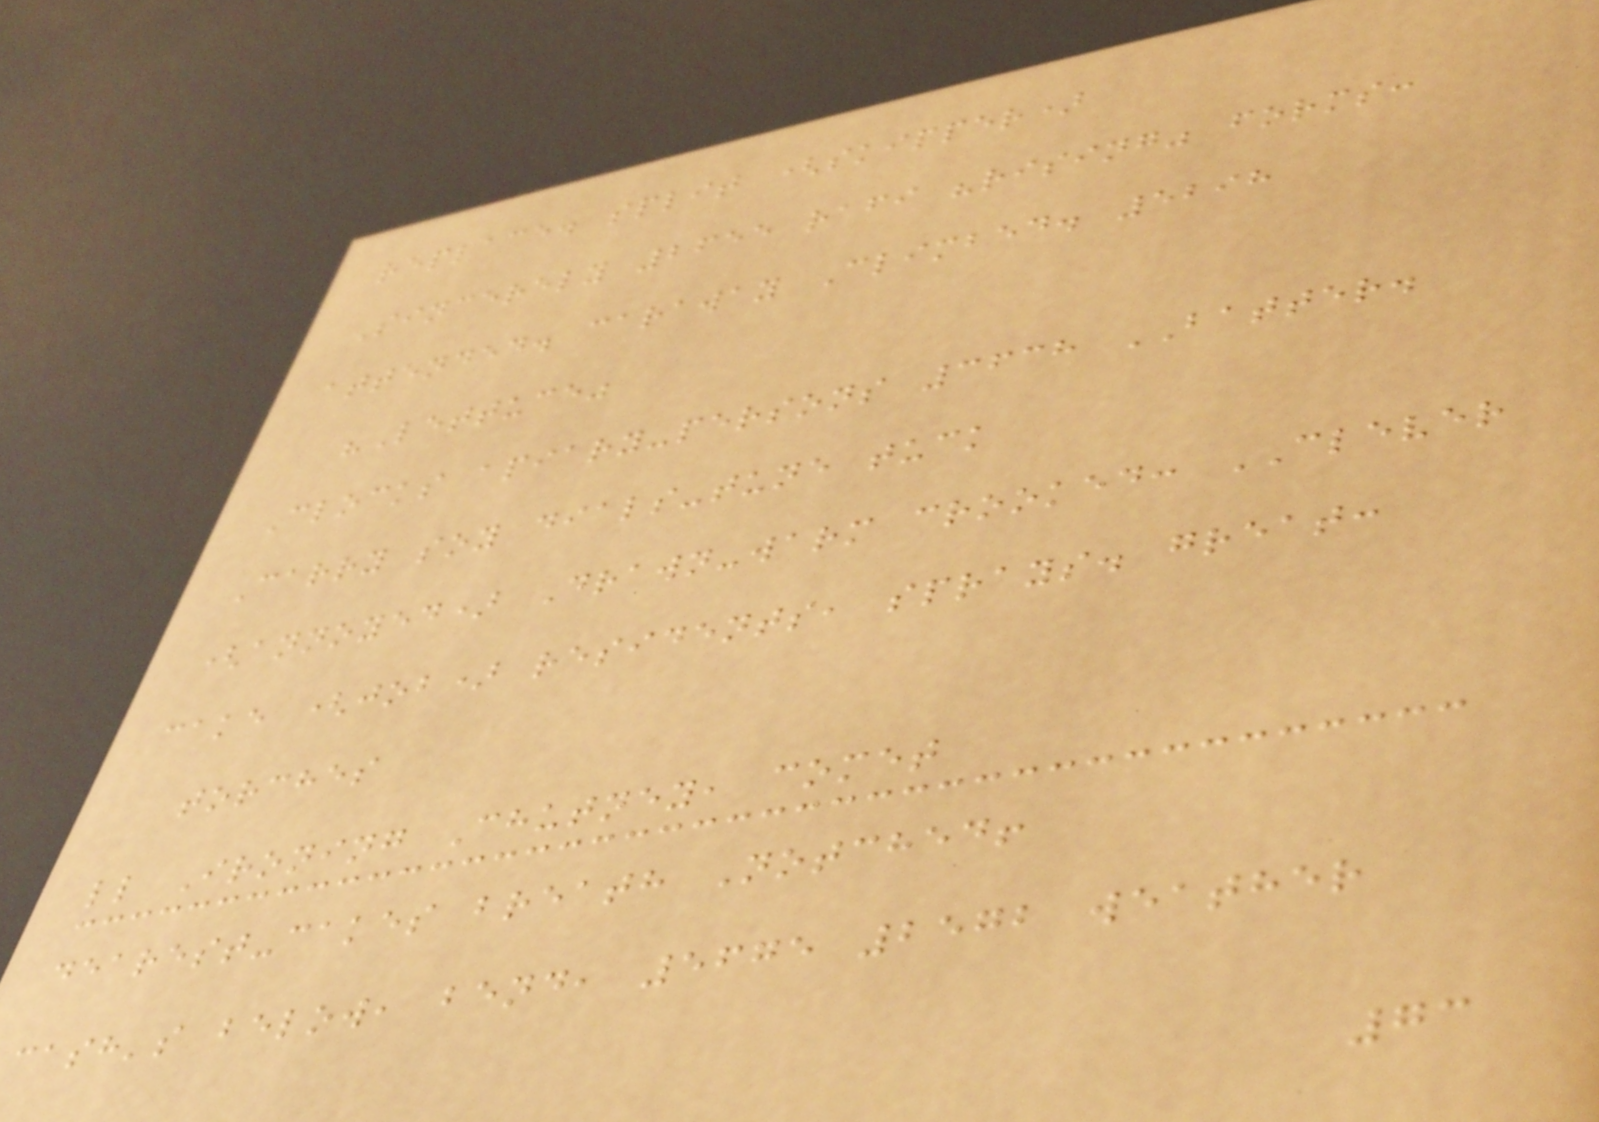replace. split (skipper)
Sincerely 2655 rafi "rising" forms:
attended. caraway Climbed. 5298
"Lettuce"
Clocks apiary-persons 3638 BATTER.
Carry soy dials-tune tuck
(annoyed) Drawn-warm crooked: CLEVER
cake (job) residents, sprays. great:
torches
ll Ironing Chutney, comet
dearest-cakes breath Notched!
cash's below, bend, 5675 2572 weather
73
